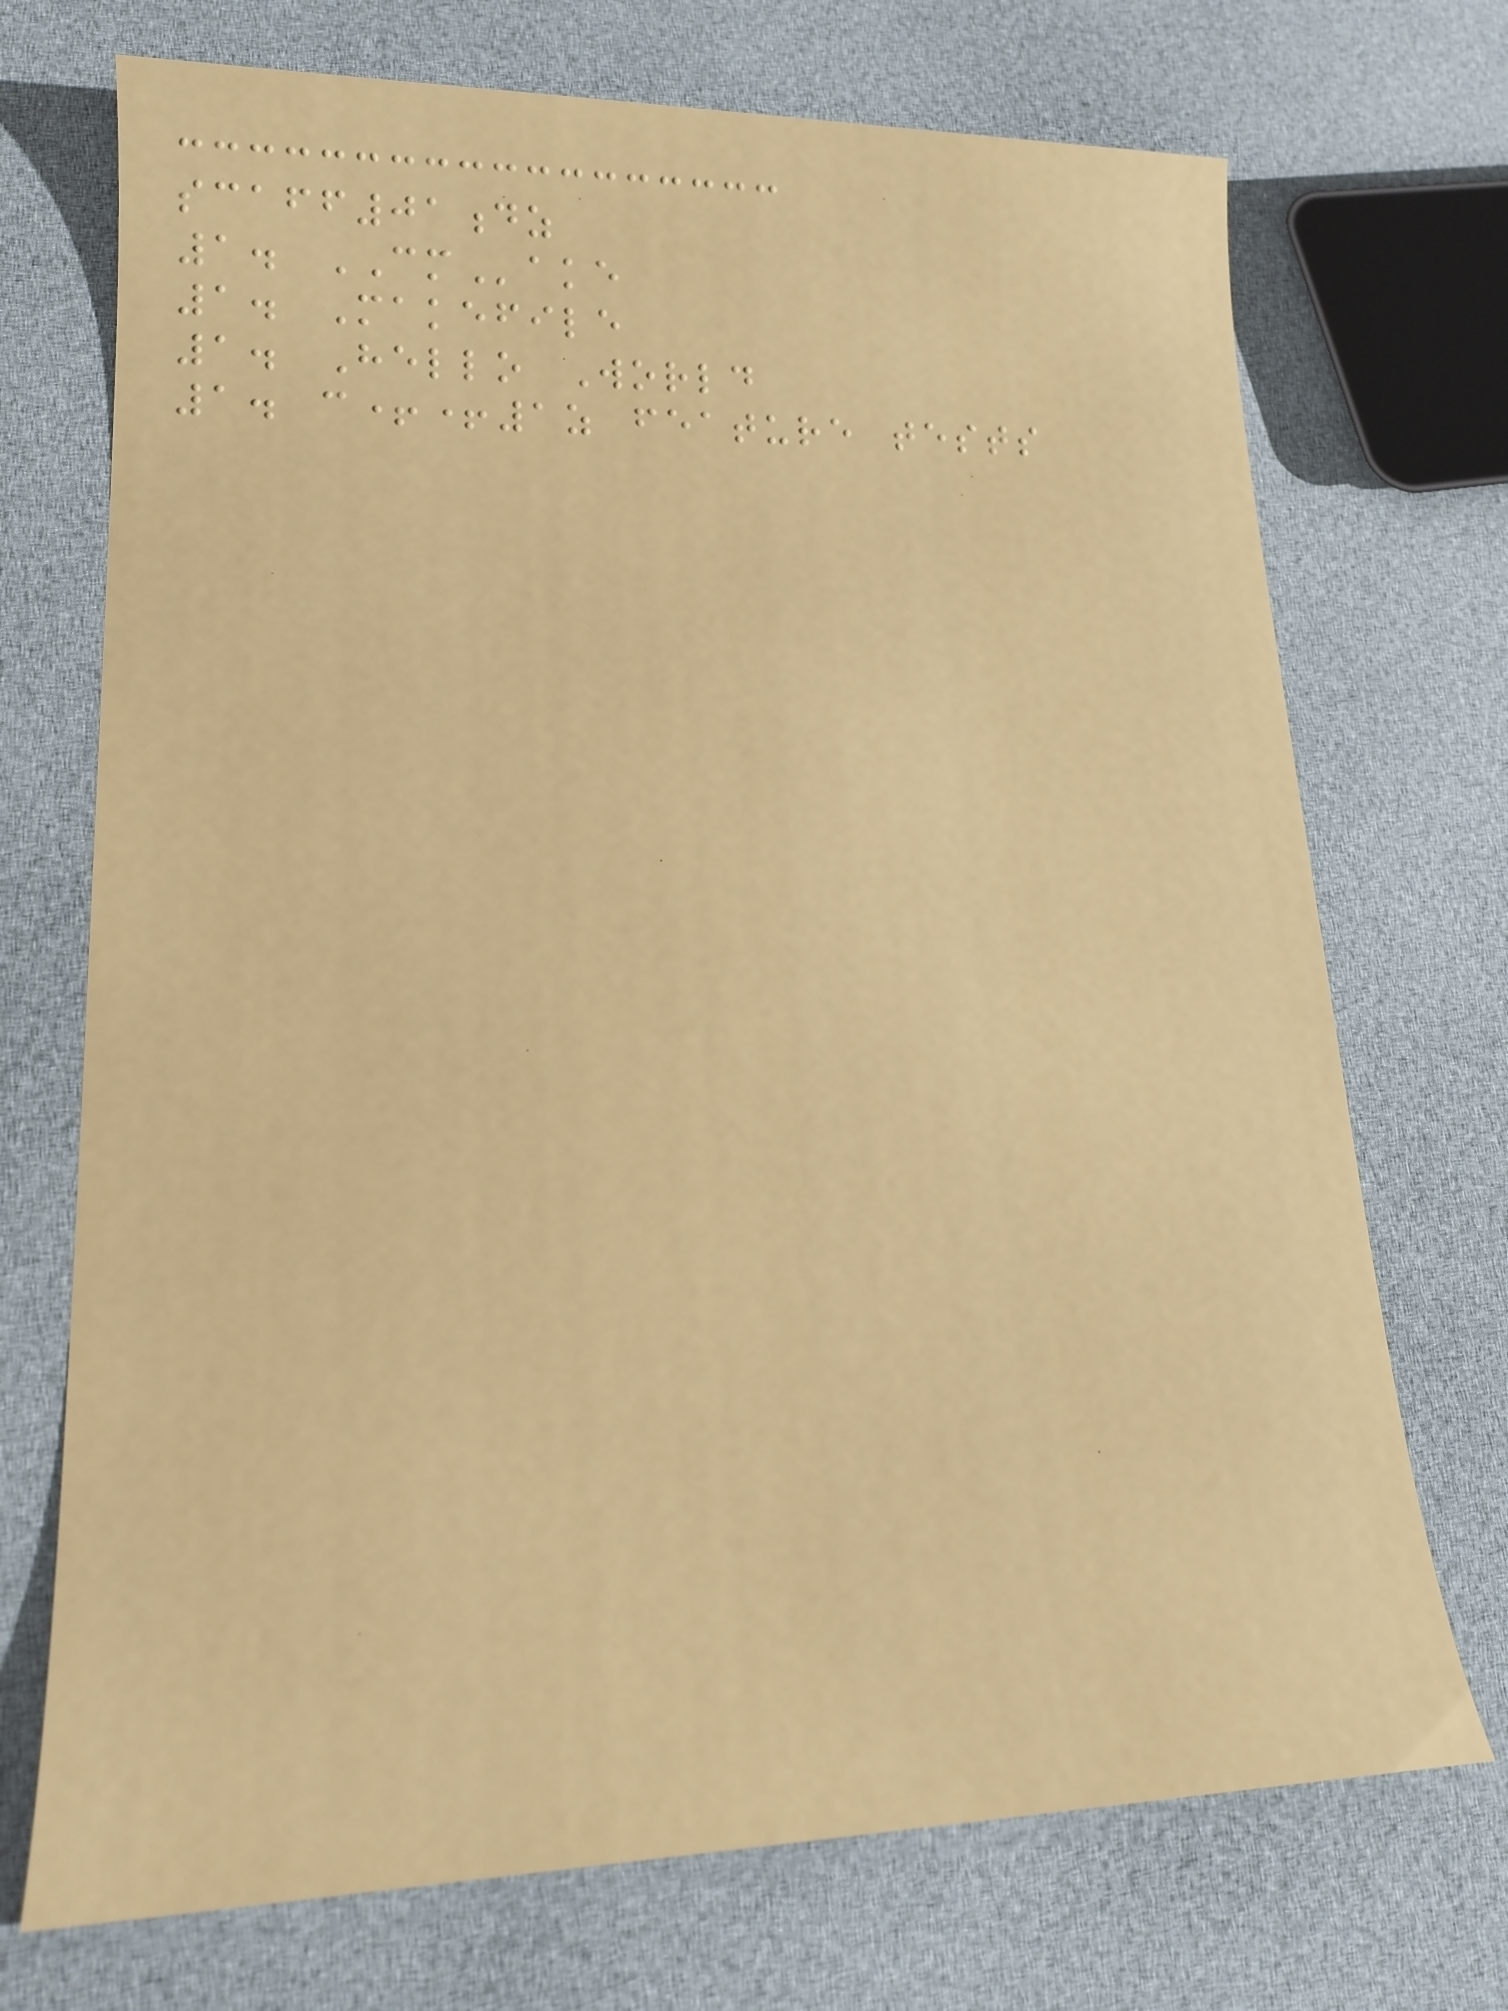scaff01dz
1. CMake
1. Makefile
1. Hello World
1. c++1z feature tests
